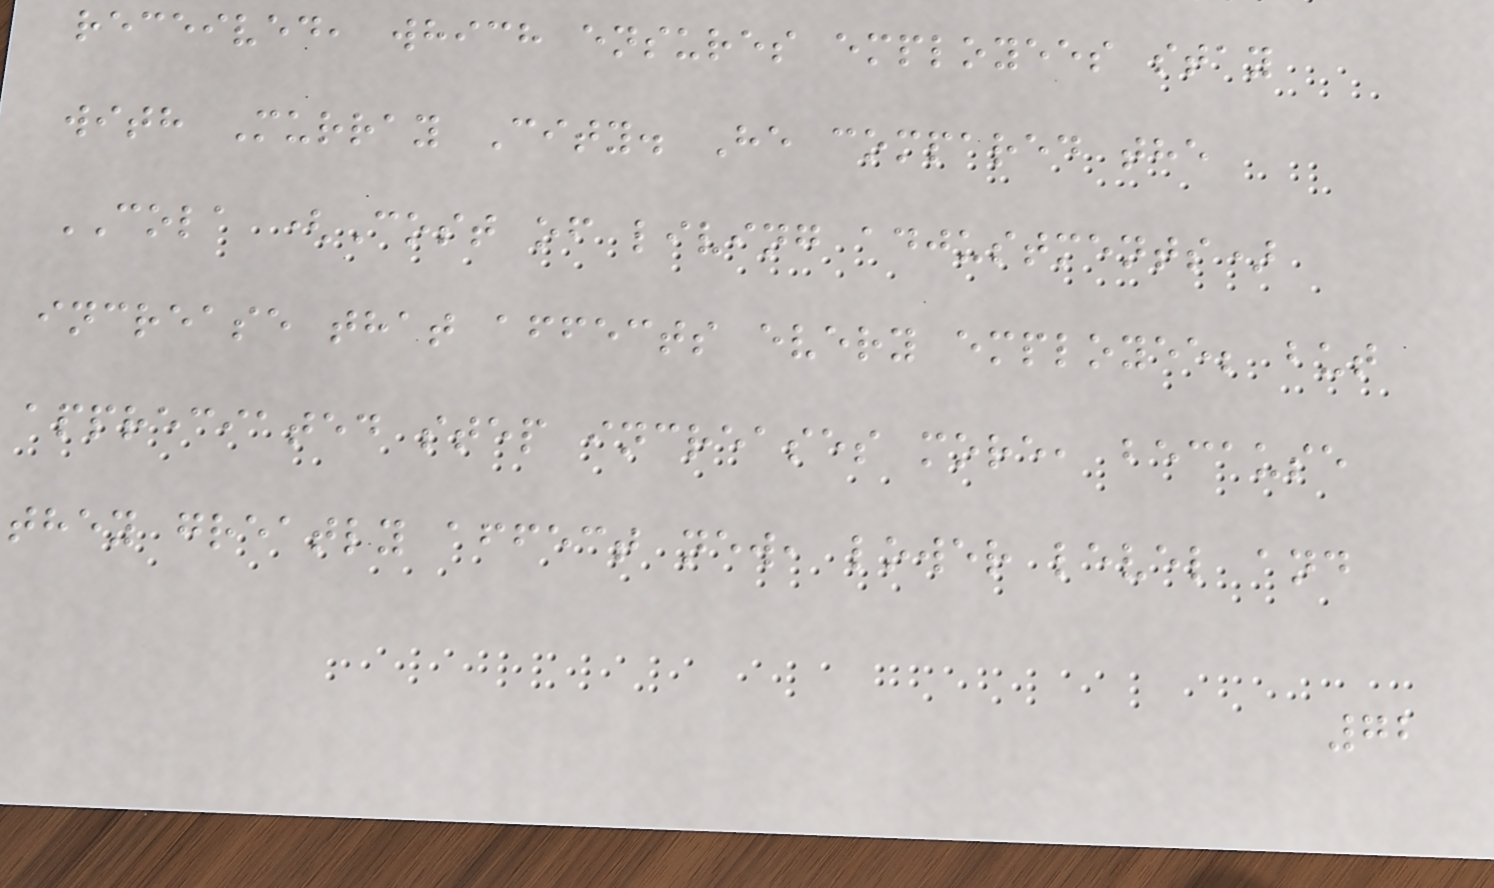received, which ensures employees stay
with Murray City. He compared the
COLA (Cost of living adjustments)
increase that affects every employee; but
appreciated step increases more, because
they greatly affect new, lower level and
72
